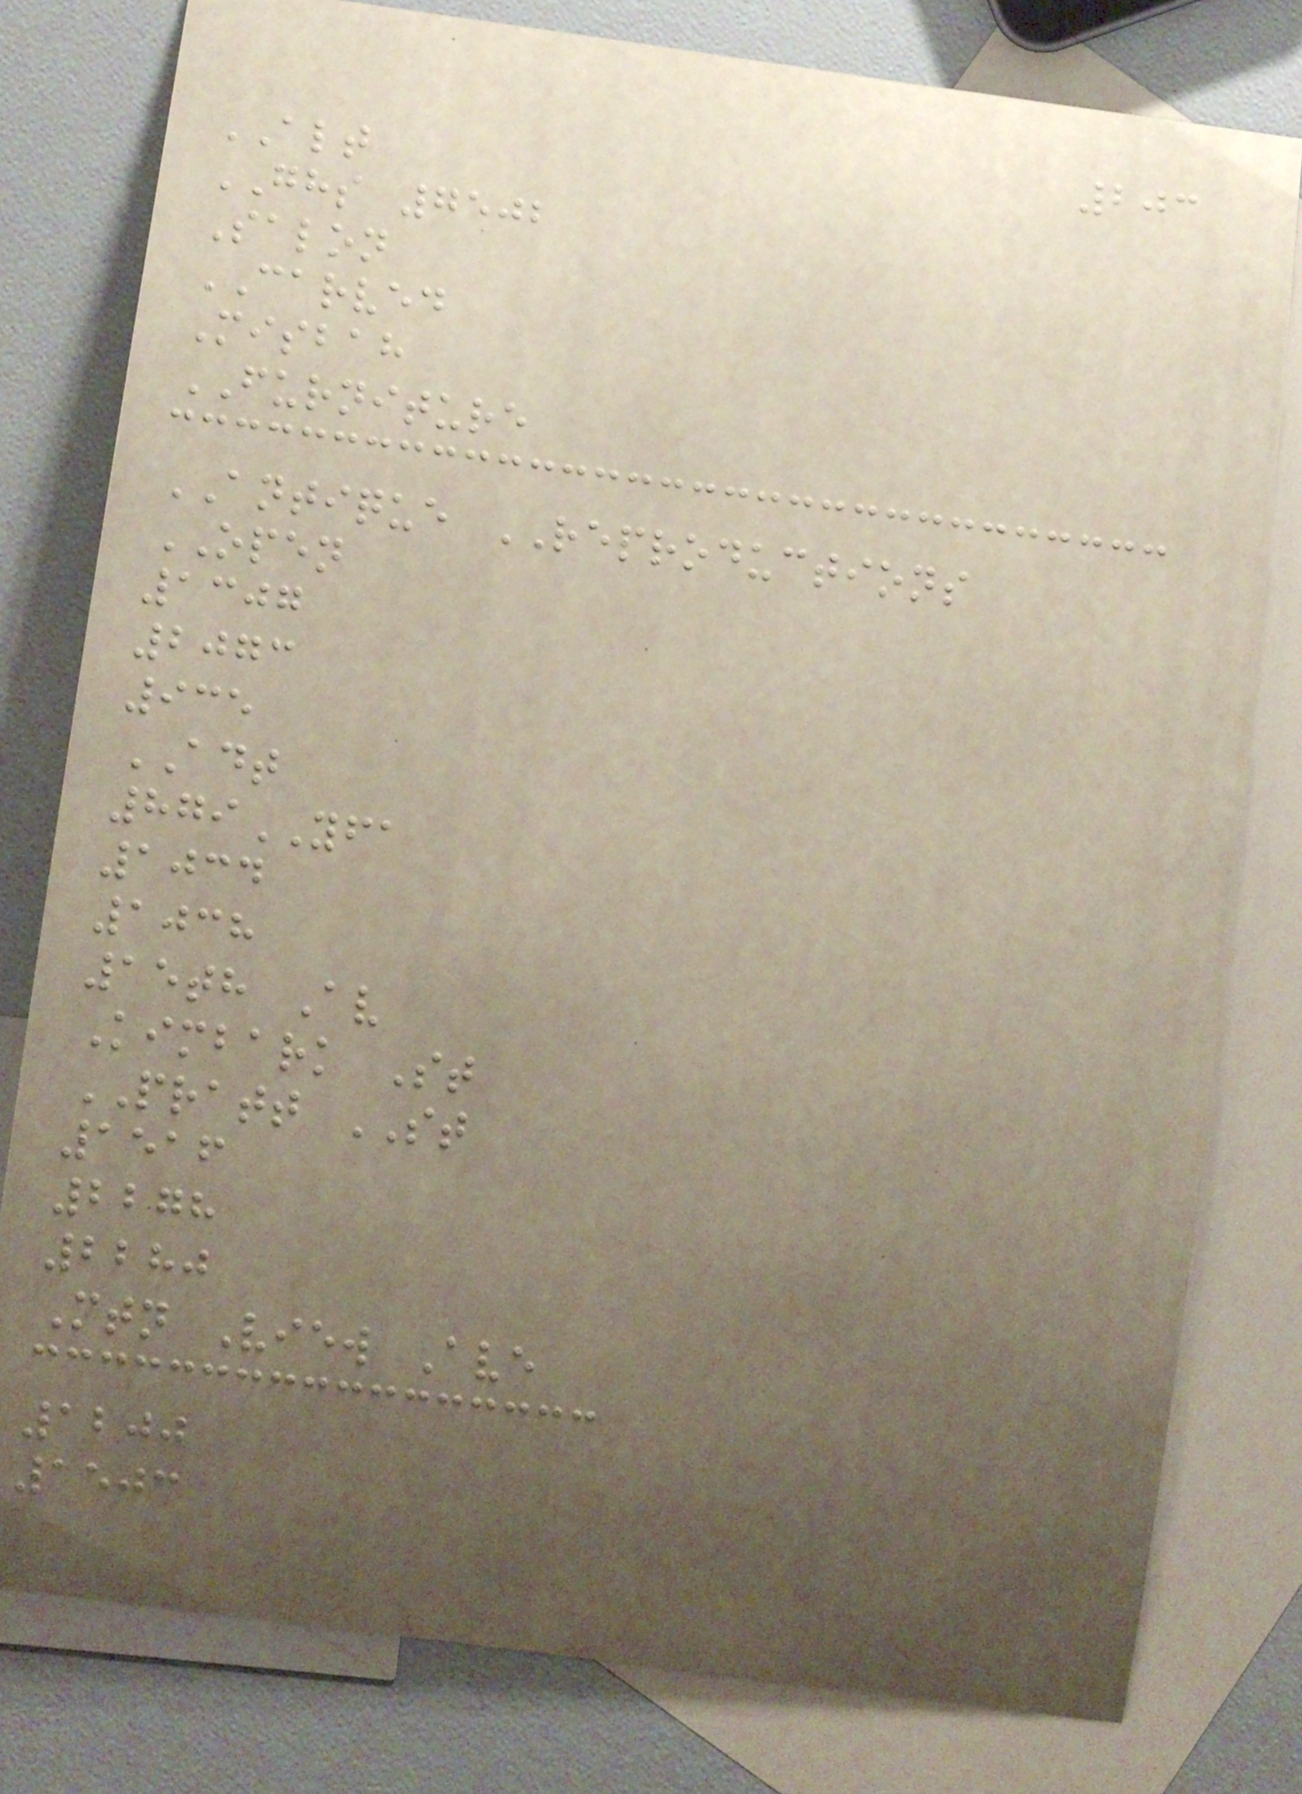203
ALT
GHS 7502
Salon
CARVED
Misbah
FURNITURE
ANTIQUE REPRODUCTIONS
OPEN
1307
2073
935
ADT
879YFA
1034
1038
15th Av
Kimbark St
PRATT ST
1516
2278
2280
Mtn View Ave
1200
1503
